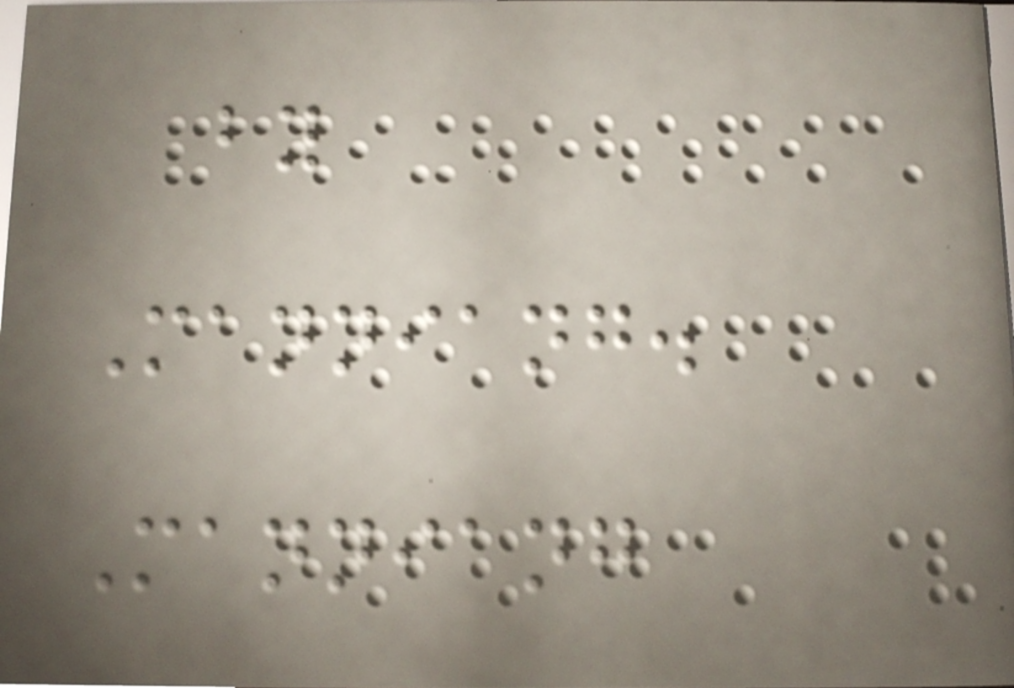by
Manniang.
Manniang
